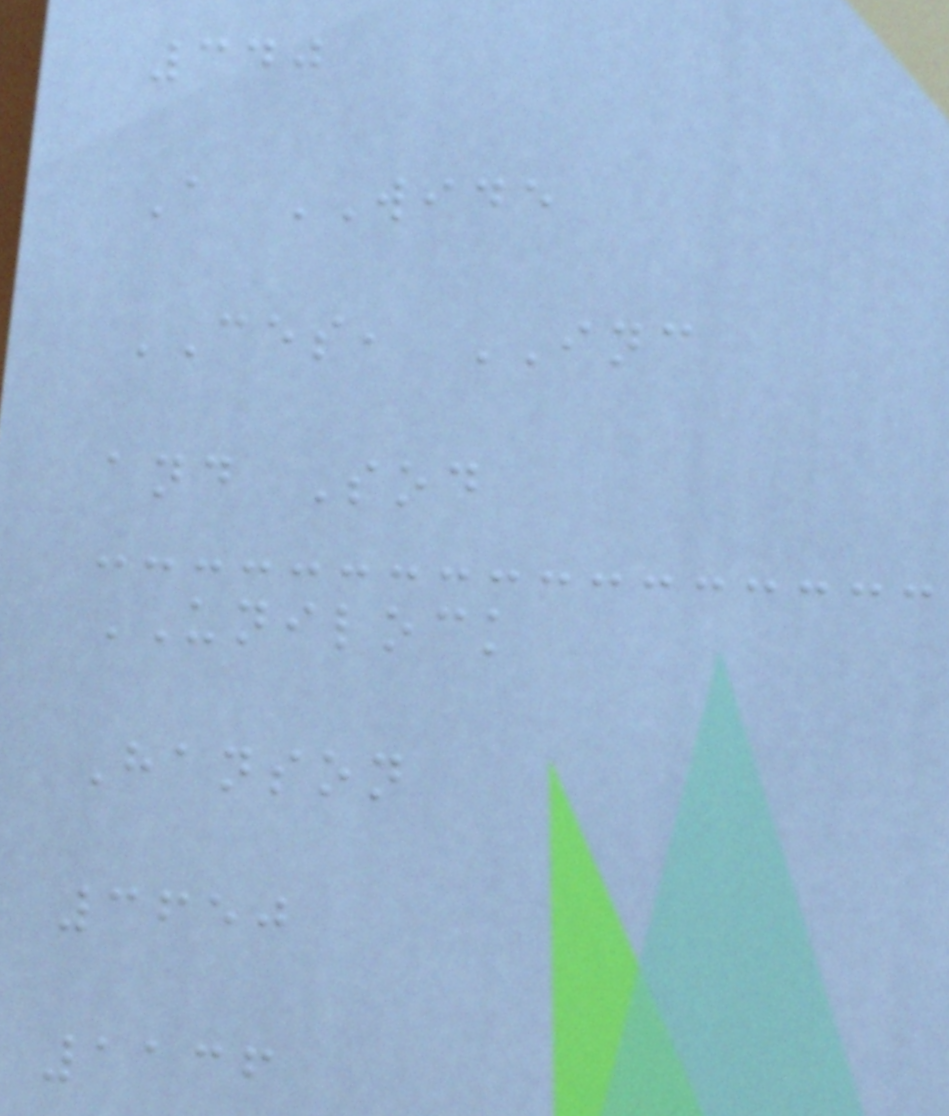340
A WIDE
CES, INC
and Sod
UNILOCK
Hanson
3650
1136
